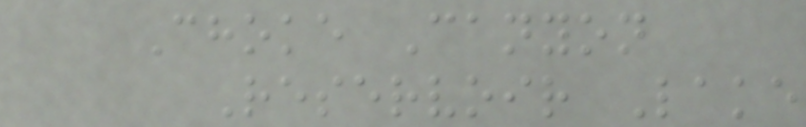Choke Canyon
Reservoir Lake
